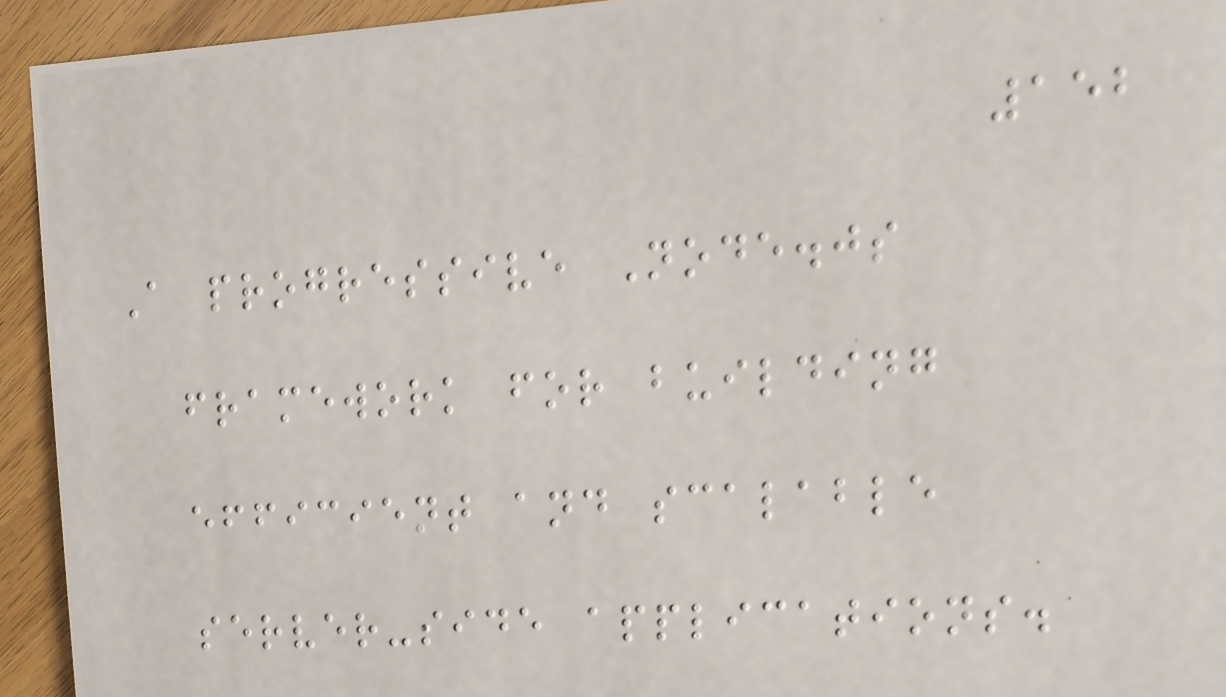152
A progressive Node.js
framework for building
efficient and scalable
server-side applications.
